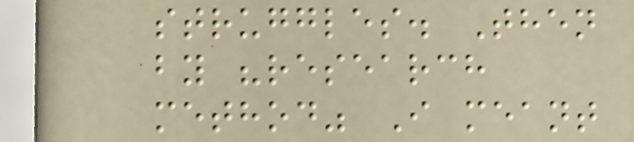struggles. Then
by "research
method" I meant
